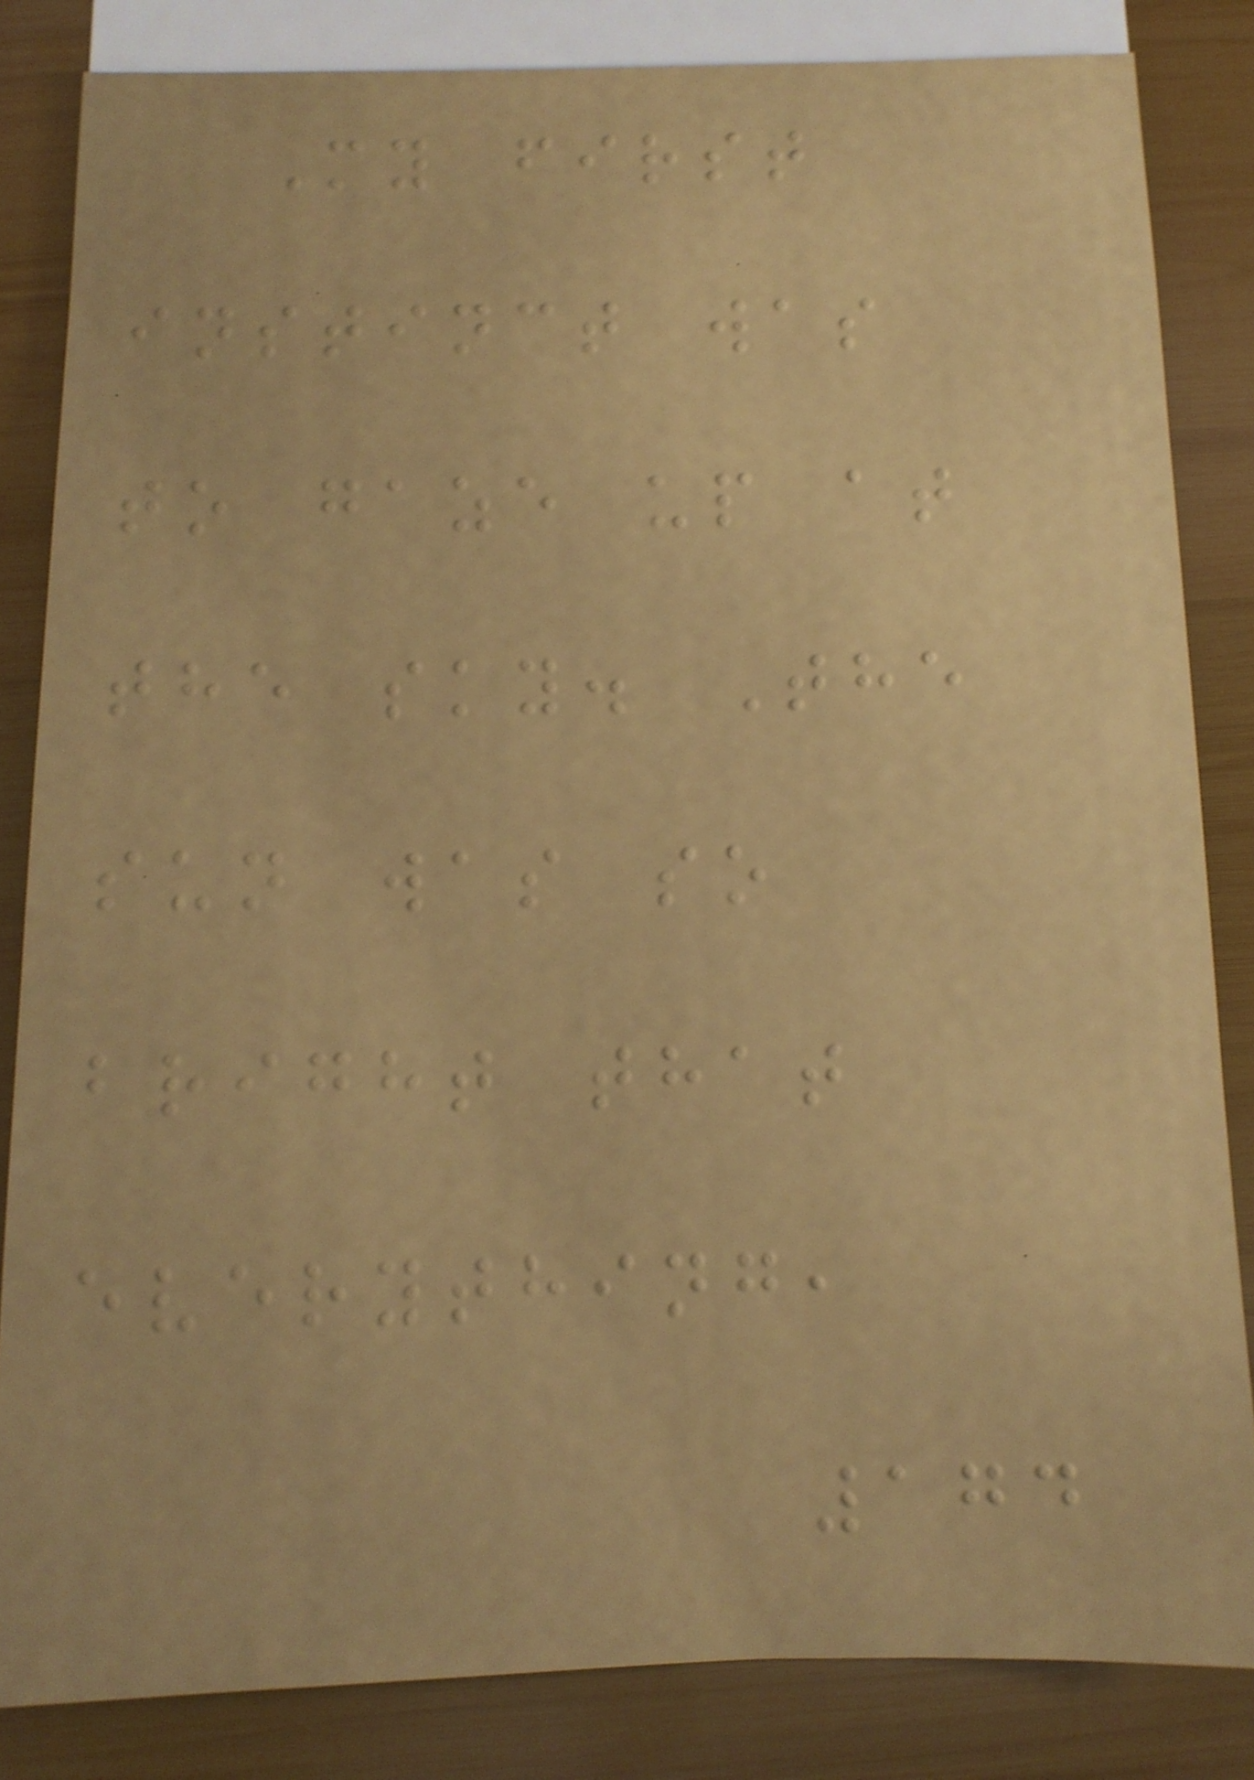My first
instinct was
to gaze up at
the sky. The
sun was so
bright that
everything,
174
